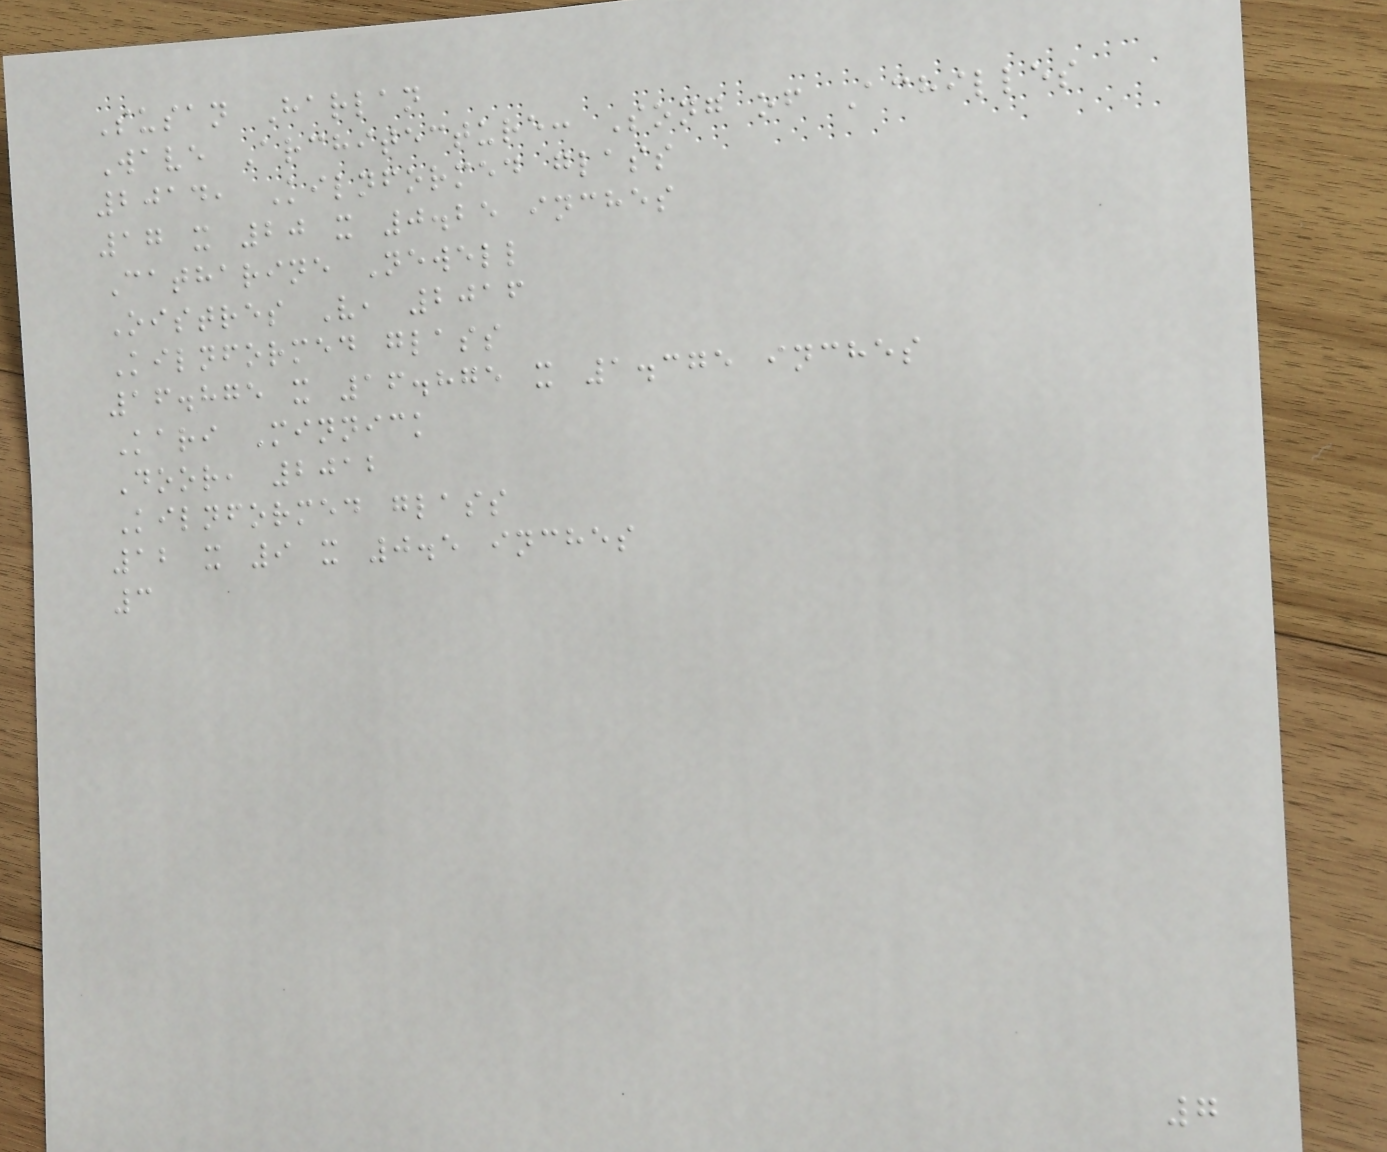Susan Harlan
Wave Architecture: Song of Achilles
2014, Kilnformed glass
17 x 20 x 0.25 inches
Catharine Newell
Oistres V, 2016
Kilnformed glass
16.875 x 16.875 x 1.375 inches
Kari Minnick
Door, 2012
Kilnformed glass
12 x 9 x 0.5 inches
3
7
